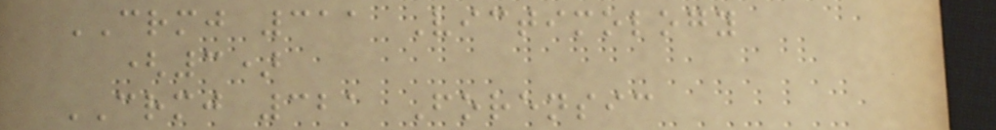CRMJ 311 Victimology
(3)
CRMJ 321 Forensic
